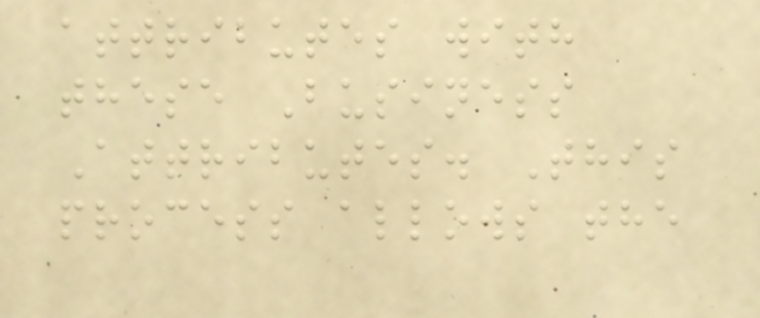attributes with
these Business
Attributes. This
process allows the
